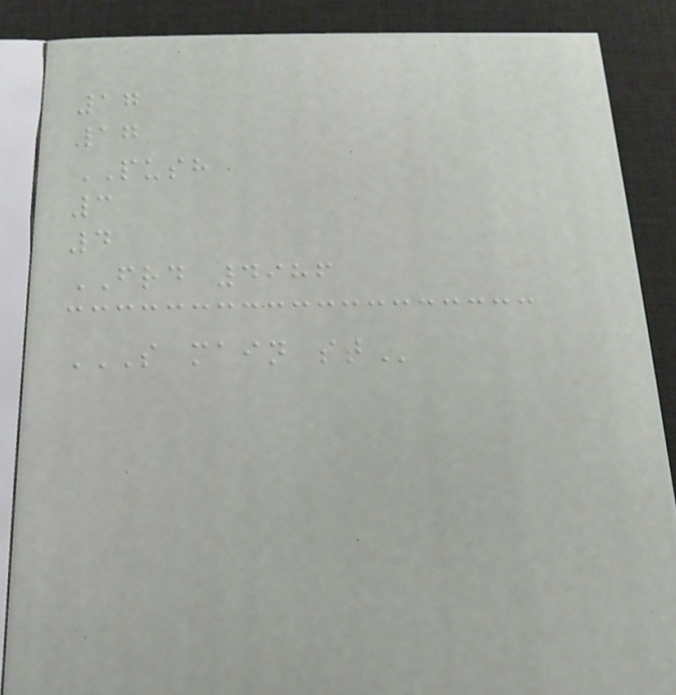17
17
PUSH
3
4
FRD 4986
S MAIN ST
